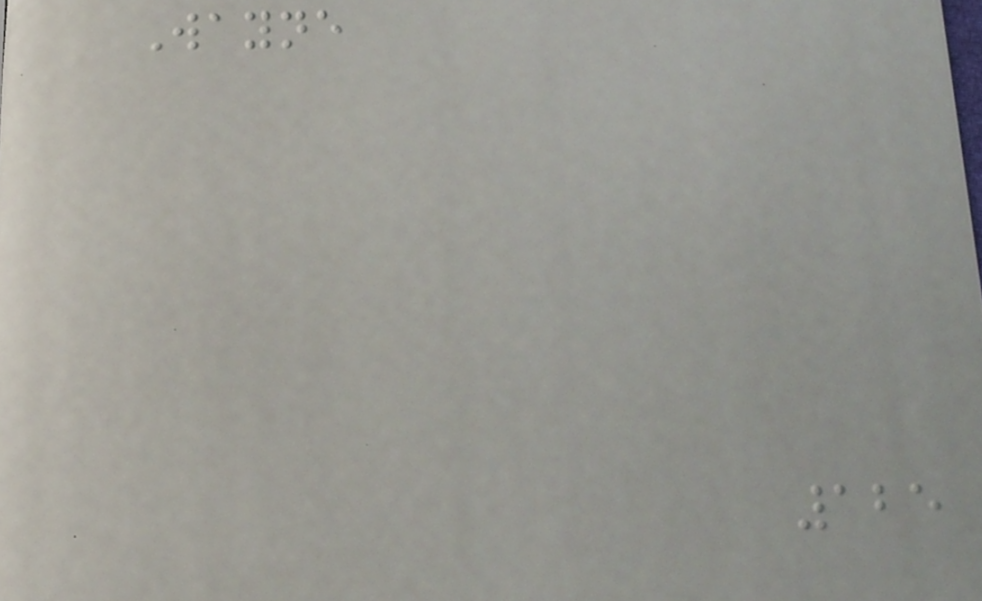Wayne
125
